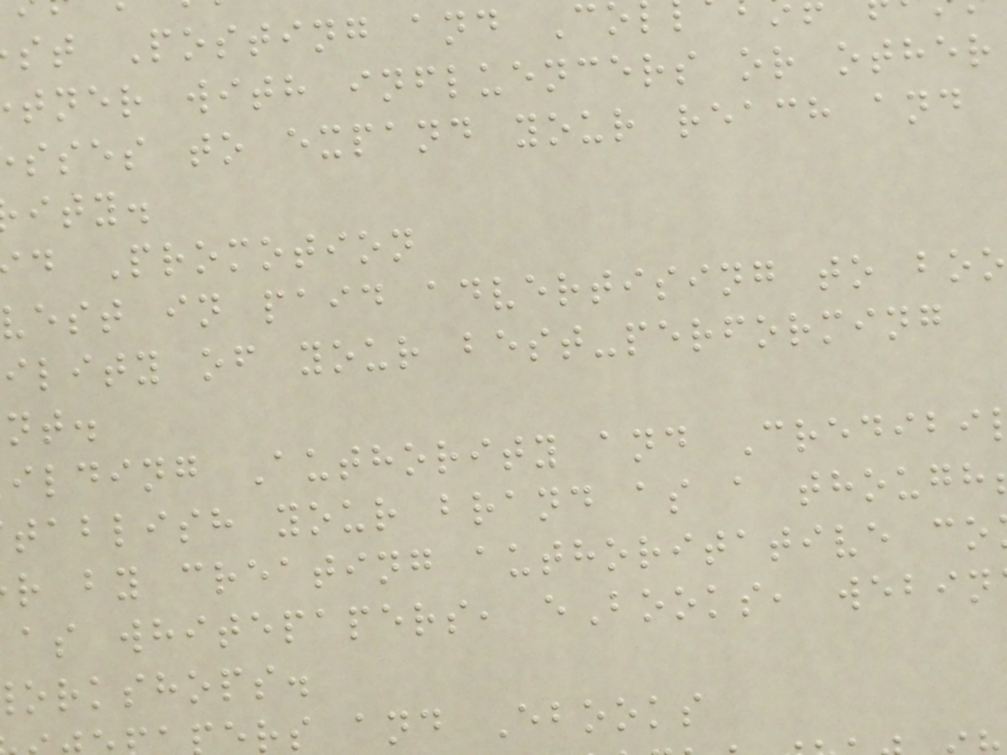st Posting and Co
tner with influencers or other
sses to expand your reach and
ity.
d Promotion
vest in paid advertising to boo
ility of your best-performing
ilding Authority and Credibi
tablish your brand as a though
r by creating authoritative co
as whitepapers, eBooks, webin
orkshops.
rs and Ebooks
